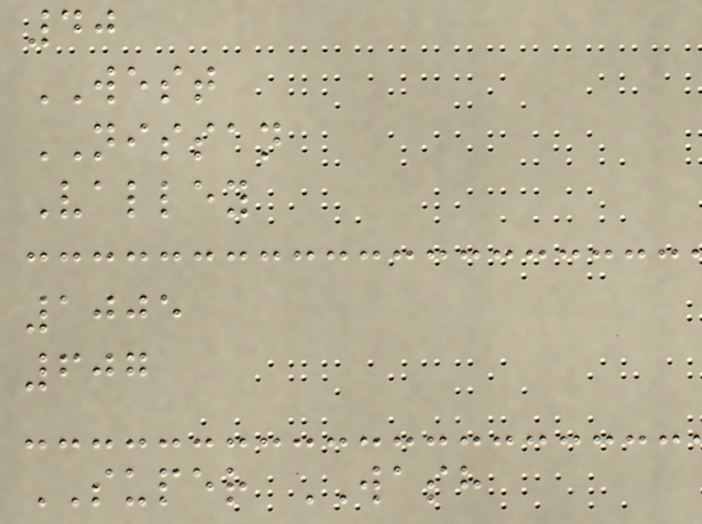40
WEST
NISSAN
Valley
1005
607
SUPER WASH
